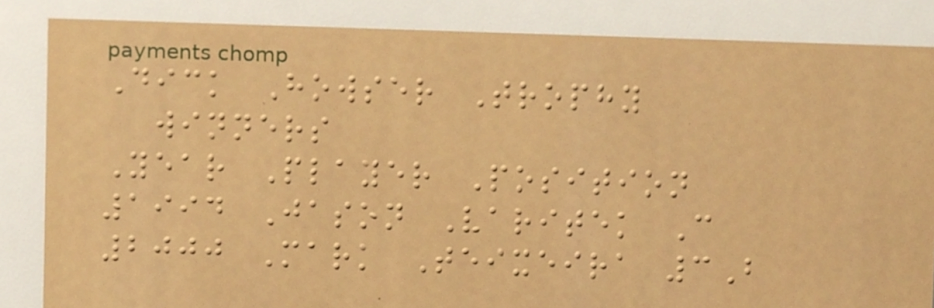Dick Howser Trophy
winners
Year Player Position
1994 Jason Varitek C
2000 Mark Teixeira 3B
